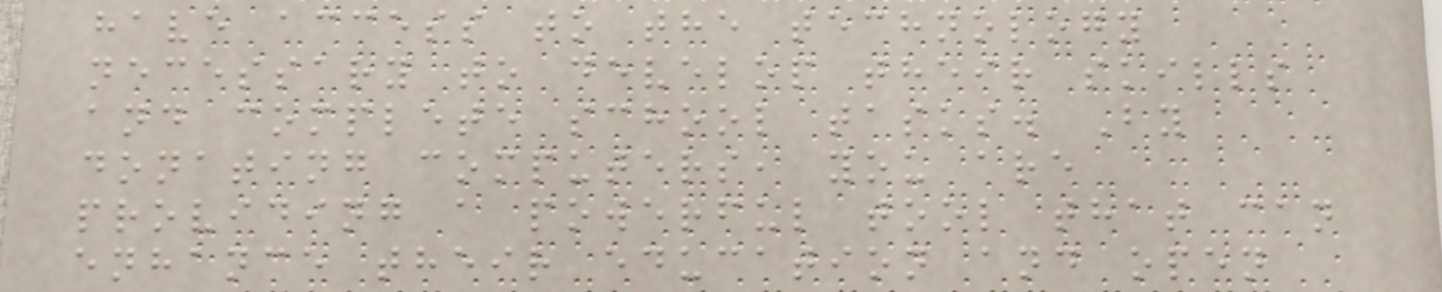have access to the technology
necessary to develop their skills
and complete school tasks. By
donating computers, you are
providing a powerful tool that can
enhance their education and open
